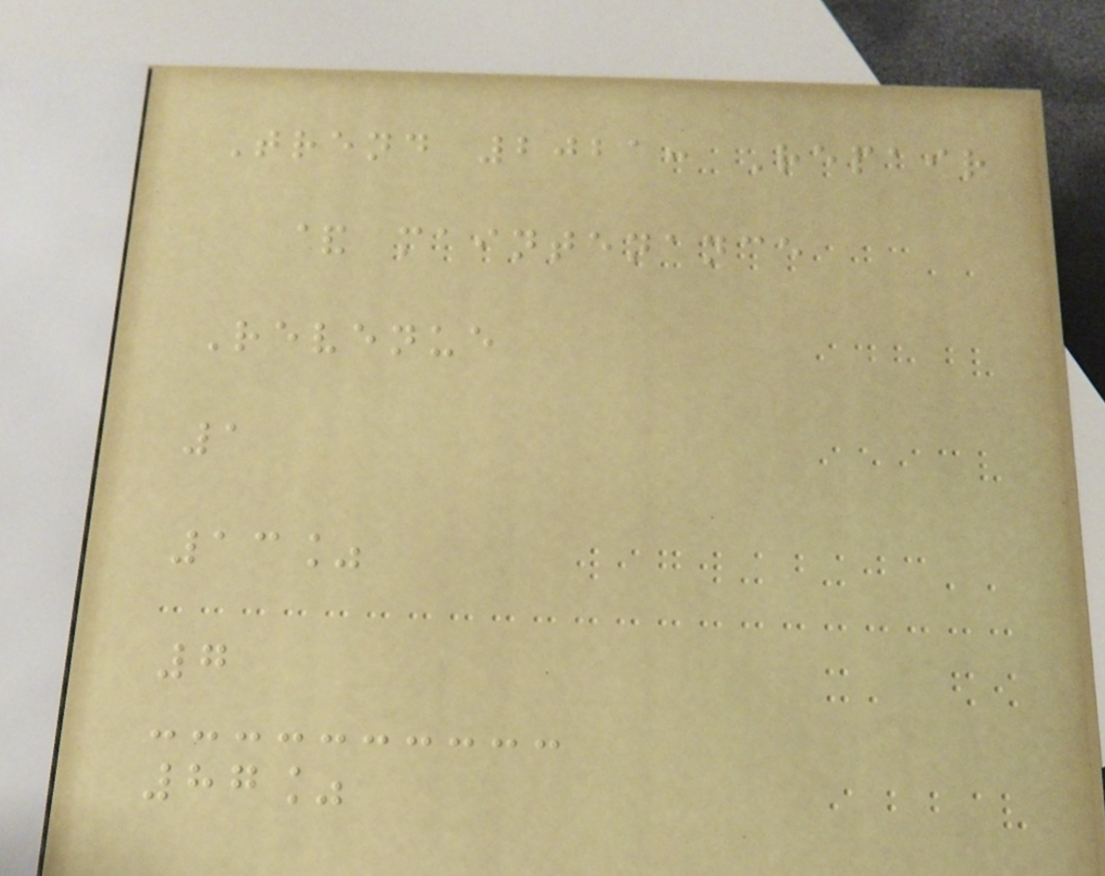Trend 2021: Repair
& maintenance
Revenue
1
13%
7
87%
